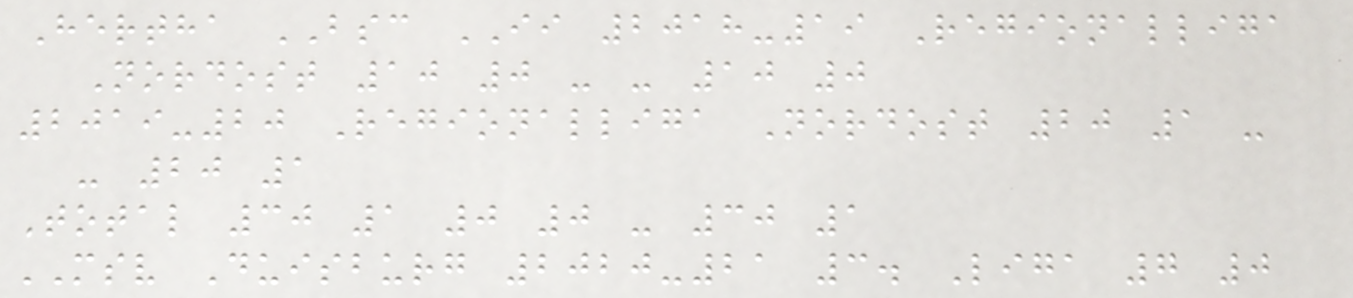Hertha BSC II 2018-19 Regionalliga
Nordost 10 0 - - 10 0
2019-20 Regionalliga Nordost 20 1 -
- 20 1
Total 30 1 0 0 - 30 1
MSV Duisburg 2020-21 3. Liga 7 0
